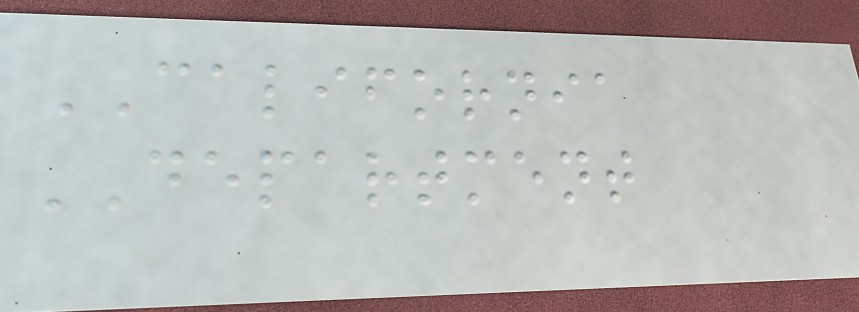CALIFORNIA
DEPARTMENT
